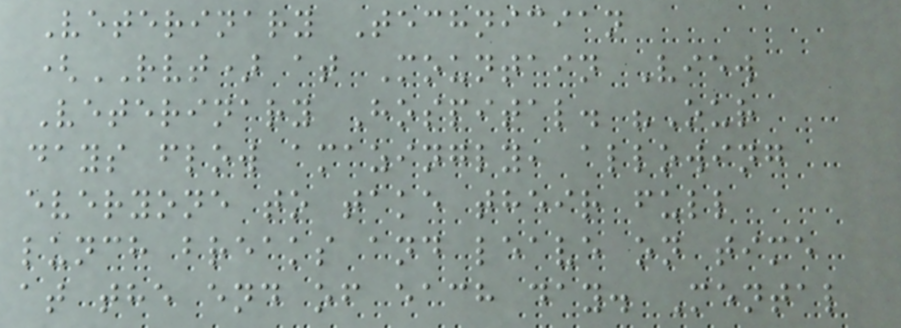Veterinary Technician
(RVT) at Mountain View
Veterinary Hospital. "Our
days flow amazingly, allowing
everyone to take their full
lunch breaks and leave on time
at the end of each day. Mental
